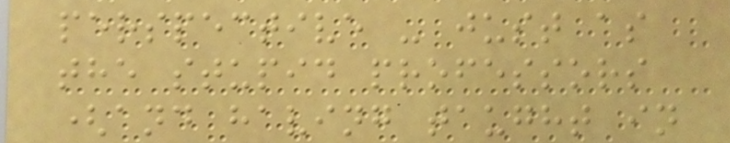perspective - just as
the stupid professors
(and having taught in
